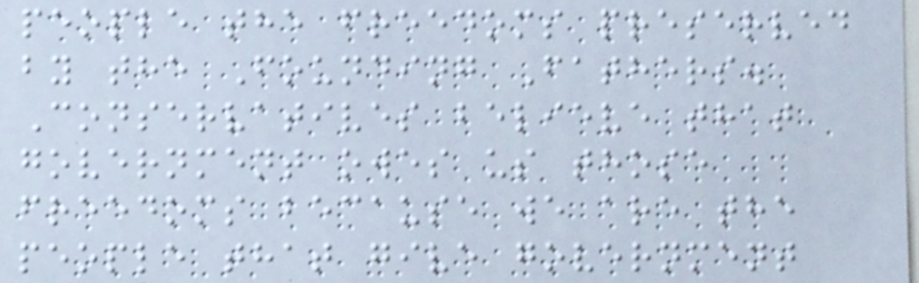people the freedoms preserved
by the Founding Fathers.
Conservatives believe that
government owes us those
freedoms because we are the
people that give government
